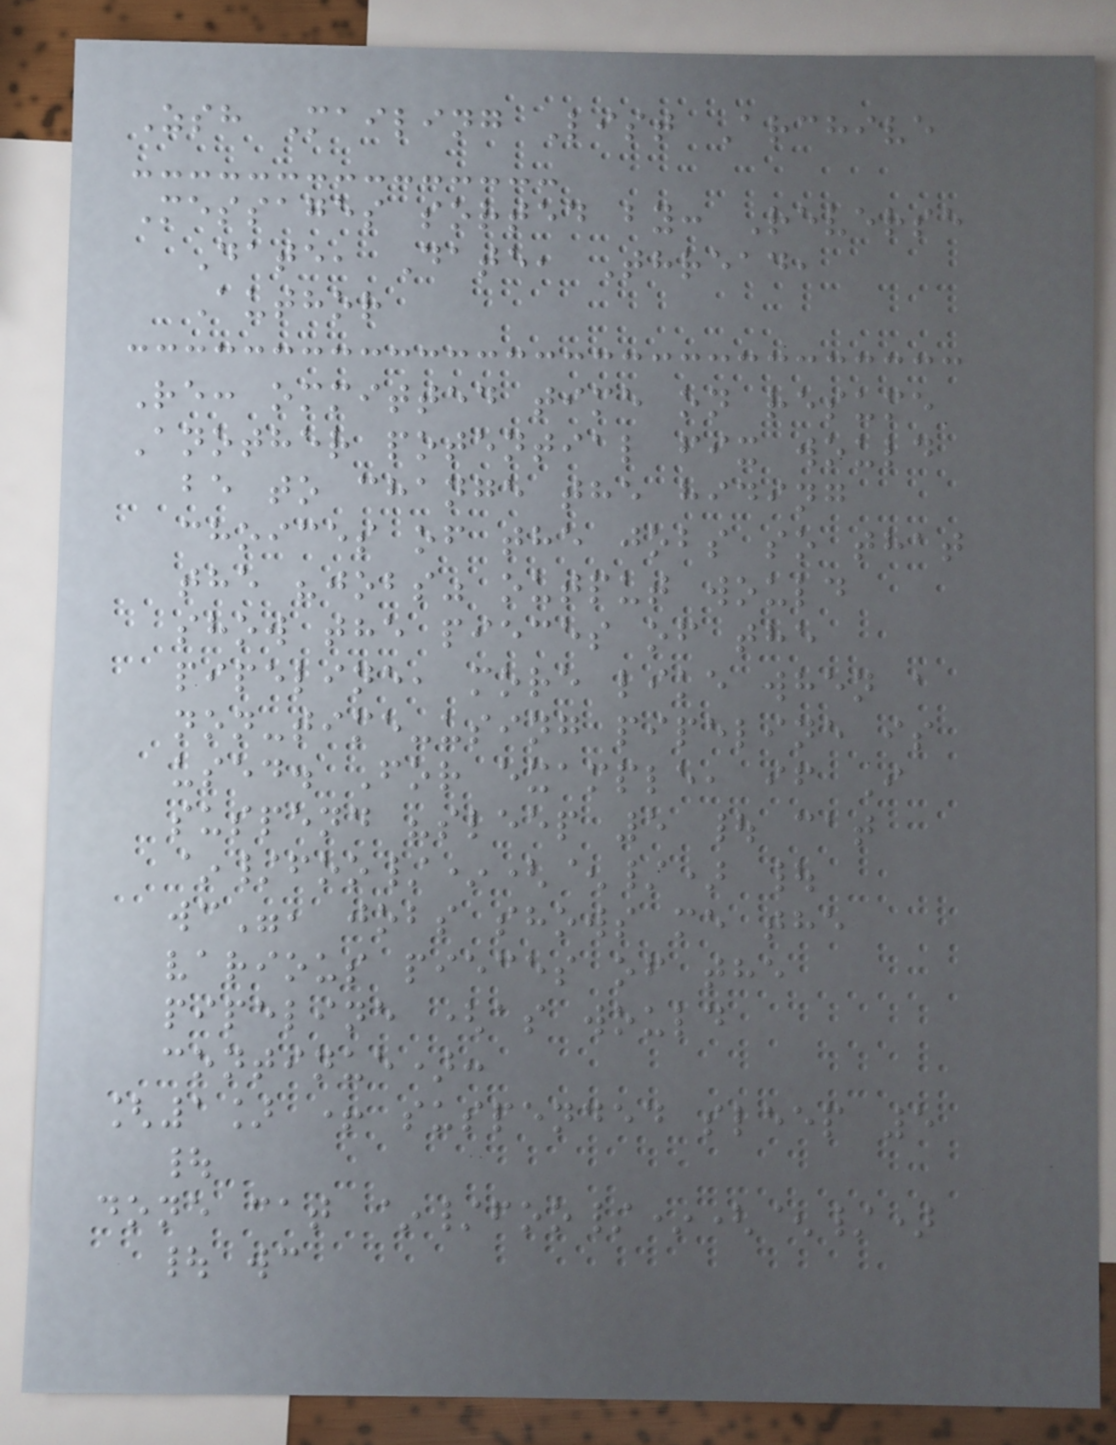Zsh Mailing List Archive
Messages sorted by: Reverse
Date, Date, Thread,
Author
Re: ommitted time on resume
Another potential fix would
be to change the hiding
choices of the jobs so that
the "jobs" output would
show the pieces of the
pipeline, more like when a
non-time-using pipeline is
used. For example, if I
suspend "sleep 5 | cat
~/foo/*(^/) |
wc", jobs shows me the
various pieces of the
pipeline (as would
continue):
[1] + suspended sleep 5
|
done cat ~/foo/*(^/)
| wc
